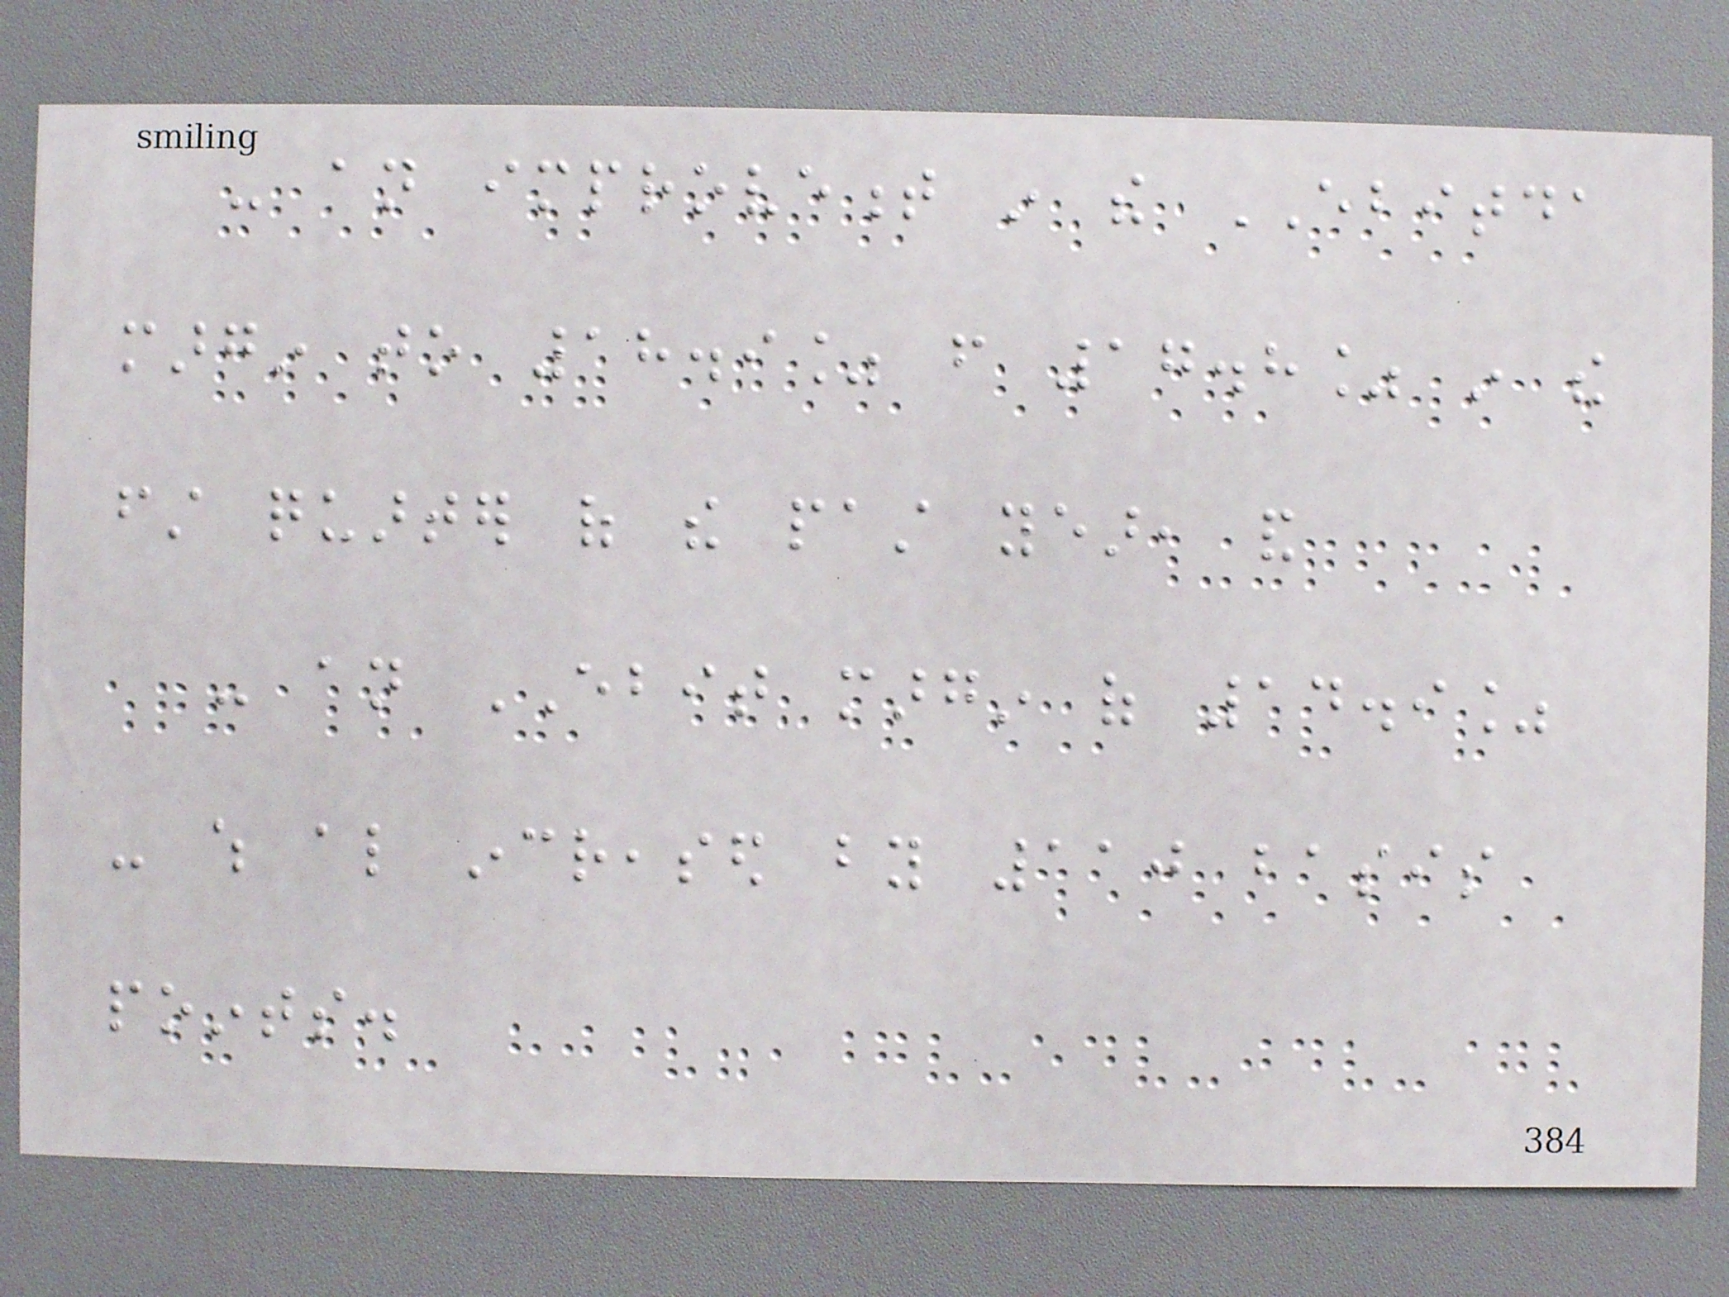- an improvement in the EBITDA
margin to 18.9% from 17.8% in the
first quarter of the past year, and
- an EBIT margin of 14.9%
- which also increased by 110 basis
points.
